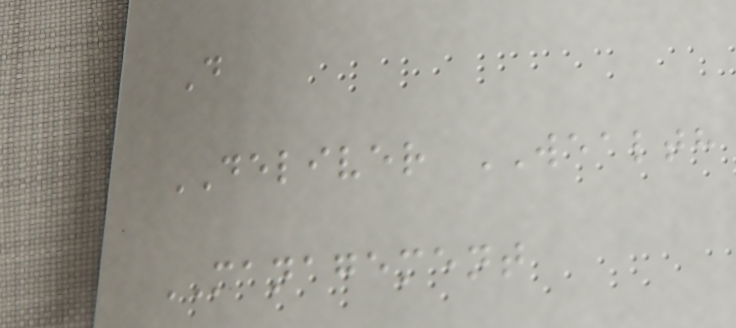D
DELIVER WEALTH
MANAGEMENT
